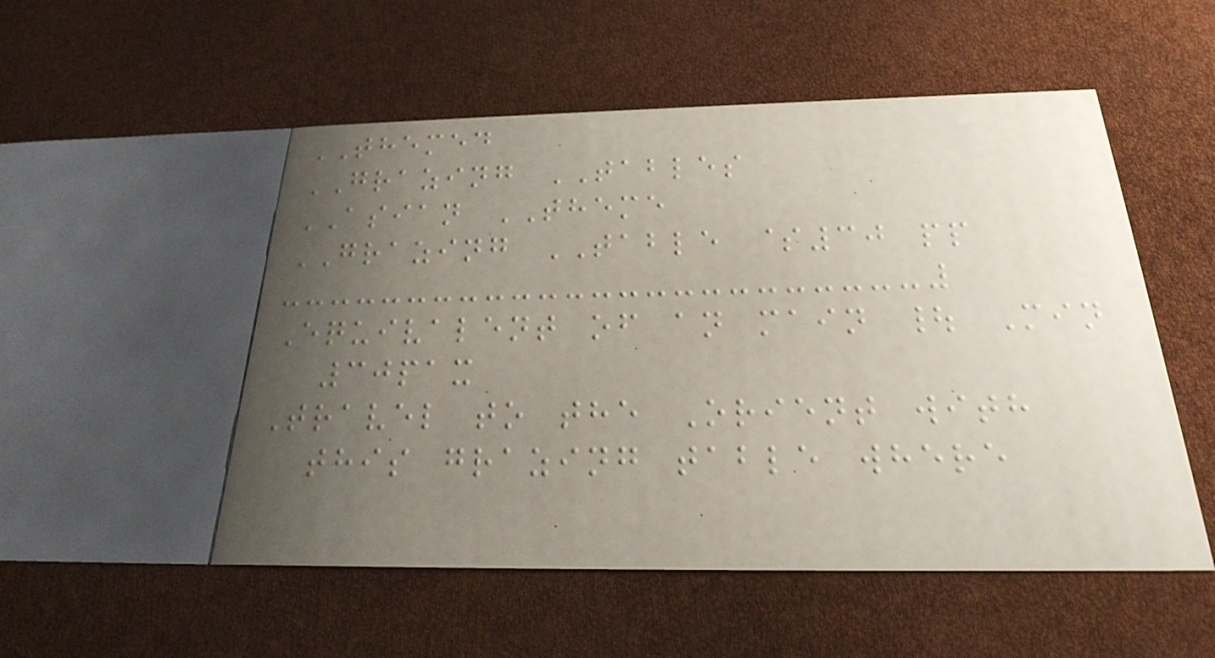THEMED
GRAZING TABLES
ASIAN THEME
GRAZING TABLE $30 pp
Equivalent of an main | Min
30pax
Travel to the Orient with
this grazing table where
